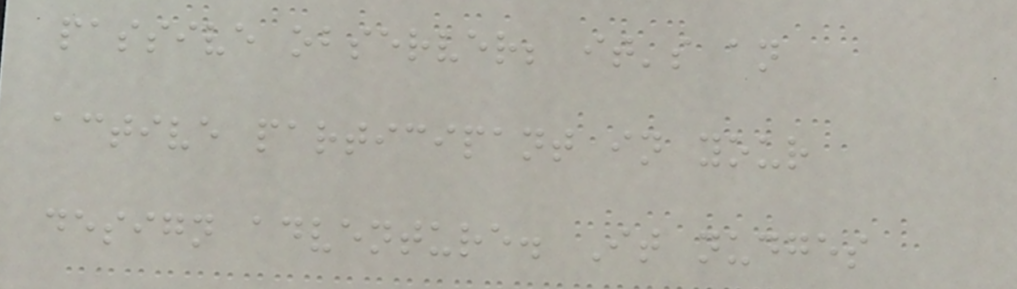passive observer; it's an
active participant in your
design adventure. It nudges
